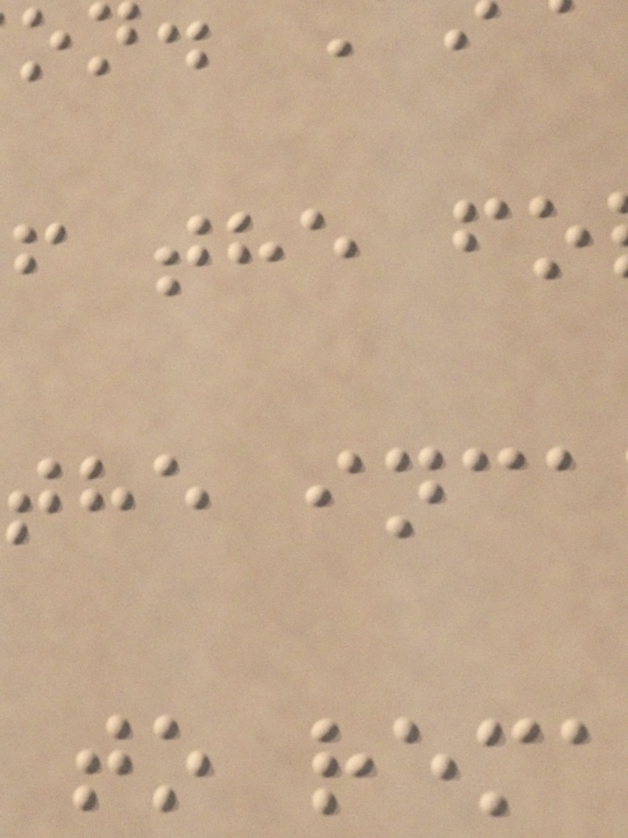f the fo
the inca
